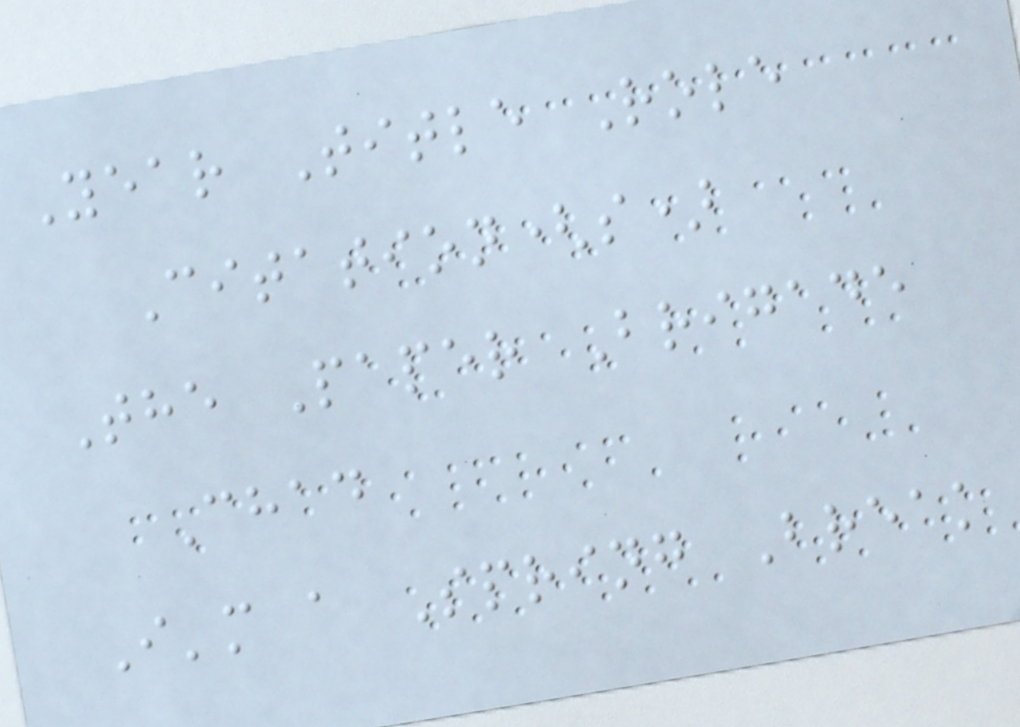Year Title Role
Citation(s)
The Paper Brigade
Chad
I'm a Spring Break
